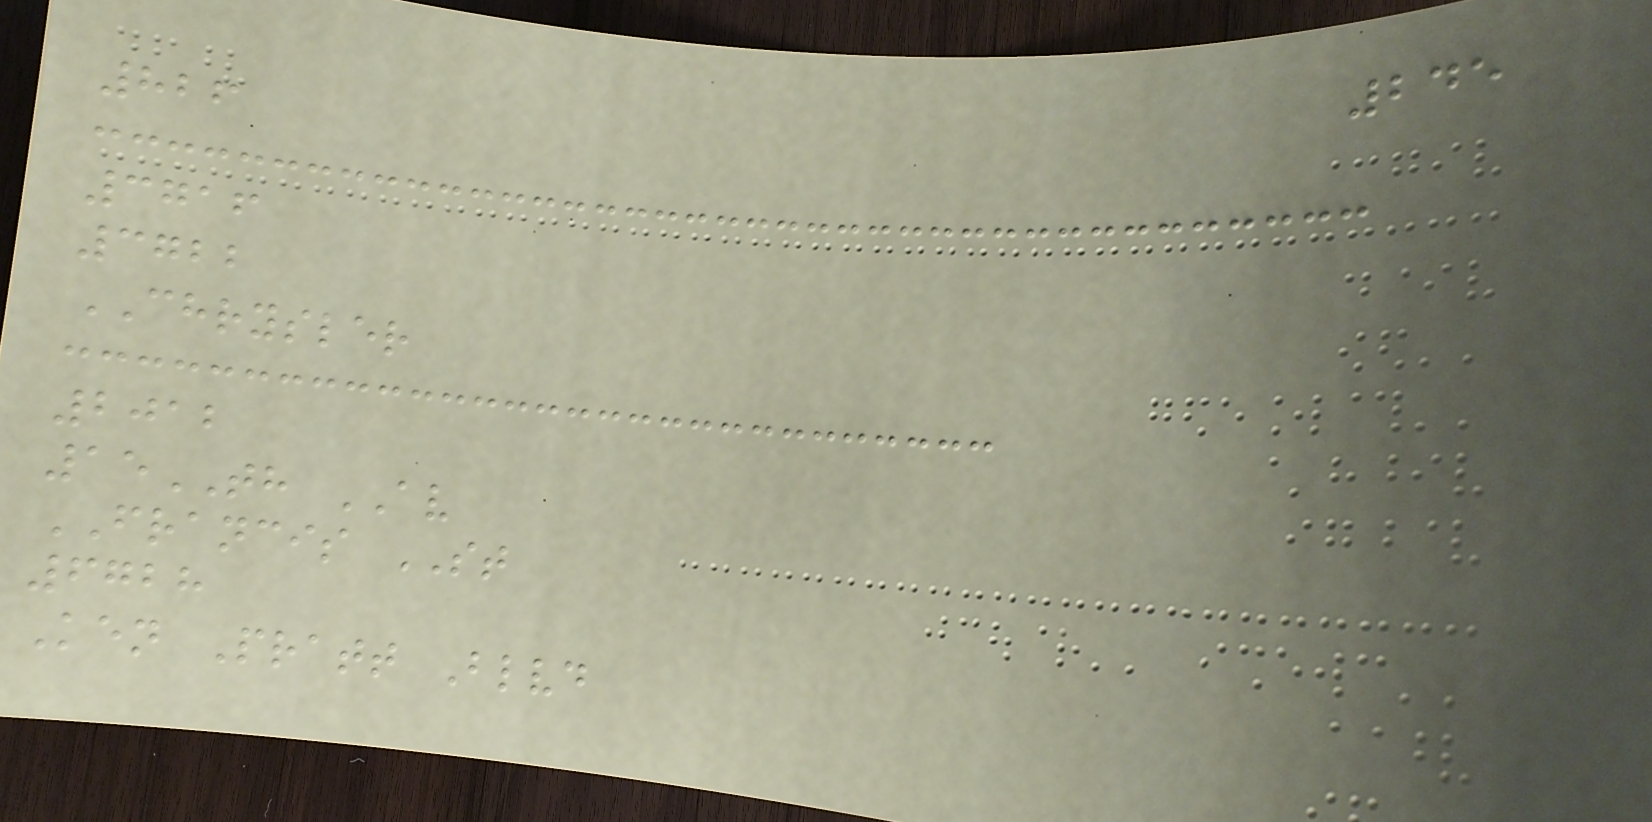245
826
3716
3722
CHRYSLER
2012
15TH AV
FRANCIS ST
6728
Ken Pratt Blvd
